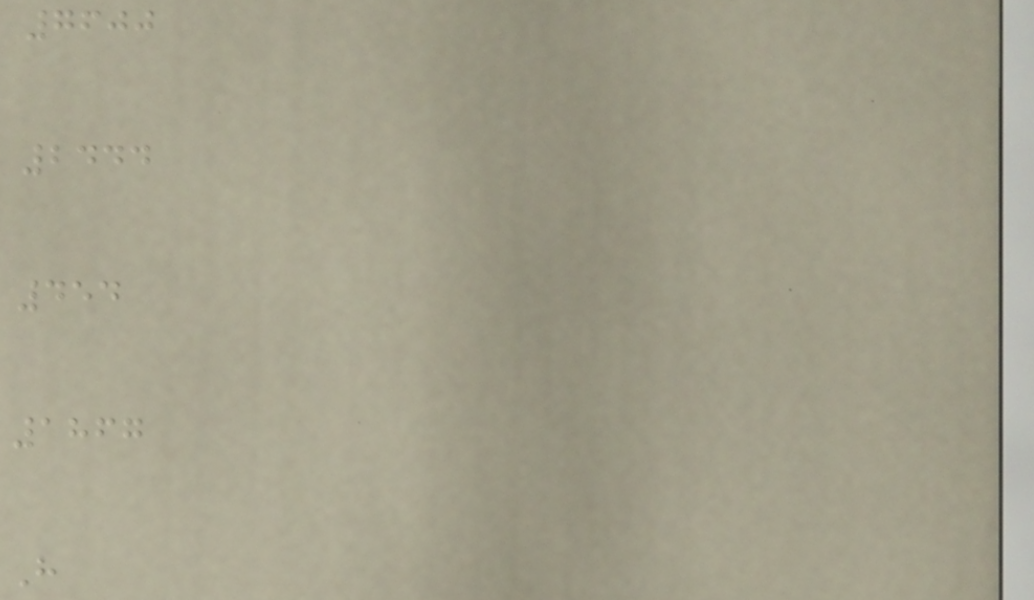7600
2444
454
1867
H
